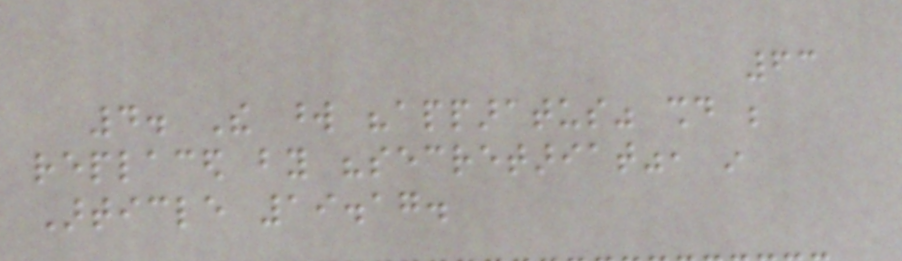63
4. The word "apparatus" should be
replaced by "secretariat", in
Article 19.17.
